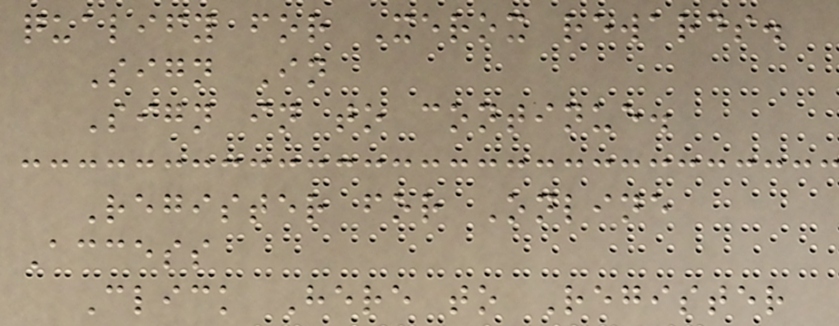qualify for Xerox rewards.
Sign In
Sign in to continue.
Register for Online
Access
Click Here to Register
